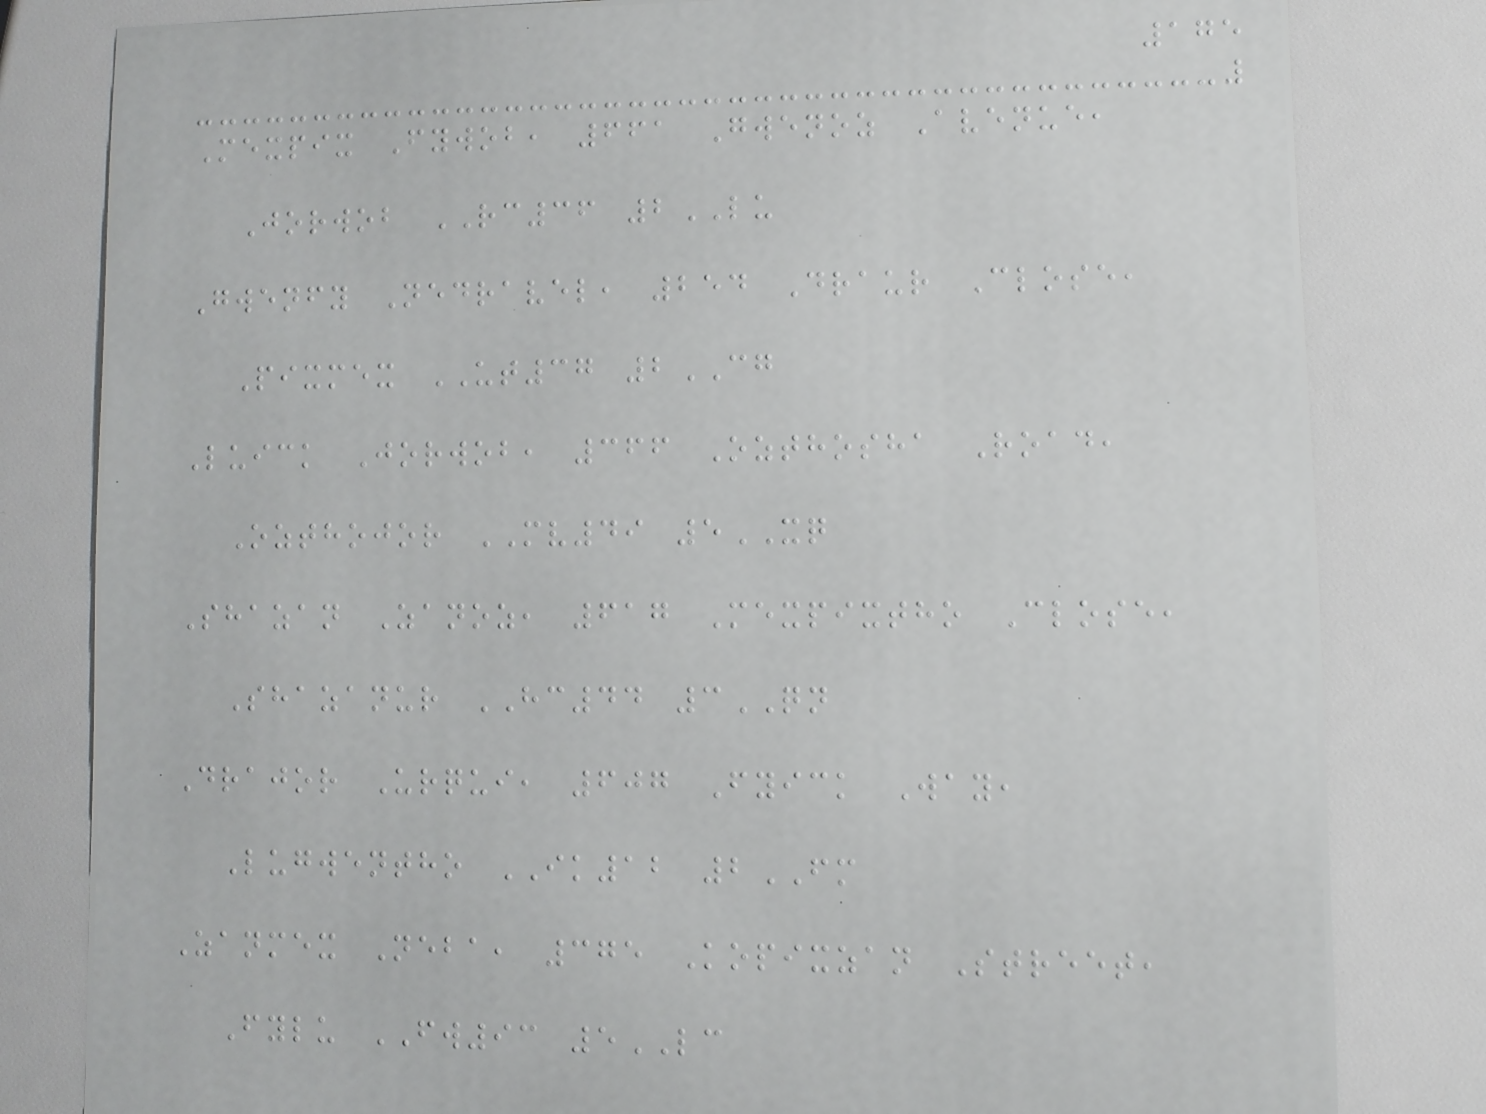175
Mexpix Fywob, 661 Gwenoz Avenue,
Jorwob RC36 2LU
Gwenfy Nedravel, 254 Draur Close,
Pixmex UT37 2CG
Luick Jorwob, 366 Ozthosha Road,
Ozthojor MV49 5XQ
Shazan Zanoz, 617 Mexpixtho Close,
Shazanur HC44 3QN
Drajor Urqui, 607 Fyick Way,
Lugwentho IK12 2FM
Zanmex Neba, 375 Kopixzan Street,
Fylu FW93 5LC
